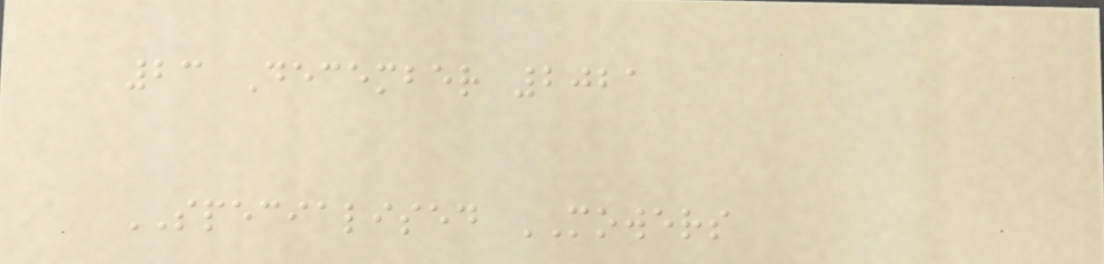23 December 2021
SPECIALISED MOWERS
